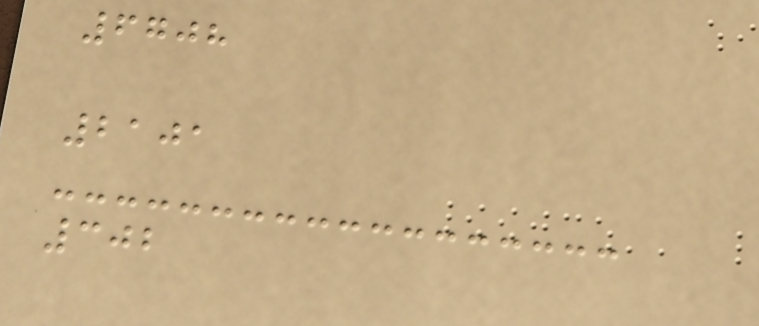6708
2101
302
